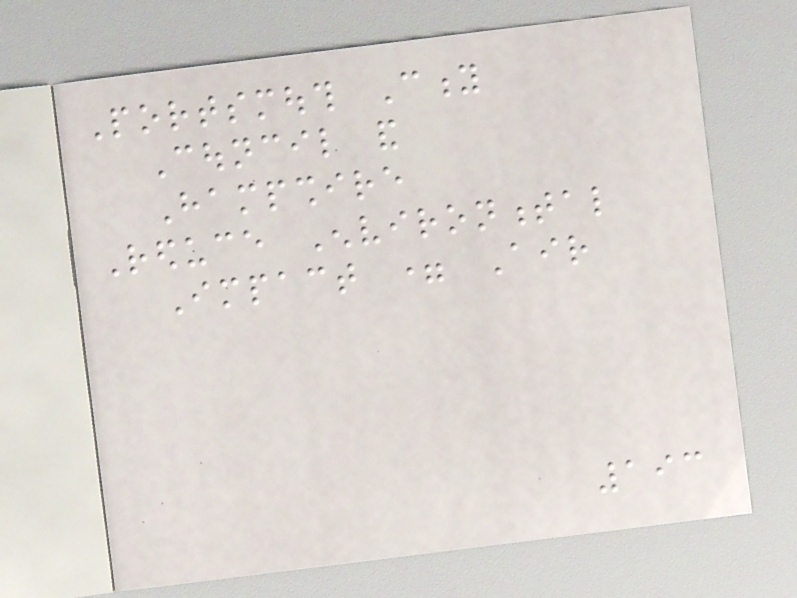Portsmouth City
Council and
Hampshire
Reduce Environmental
Impact = Air
193
